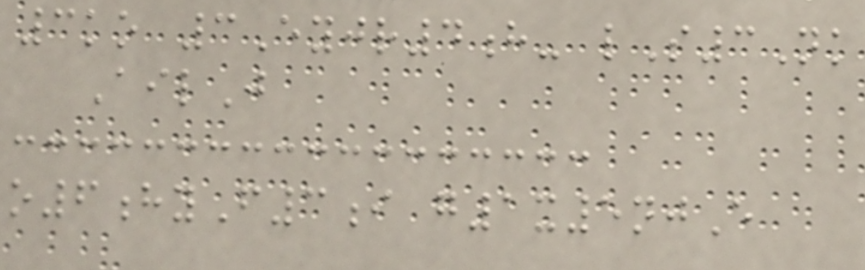3ko 3Eyjr4h- lS3Nk
AilJ
o6hyF3i g1x5njE
